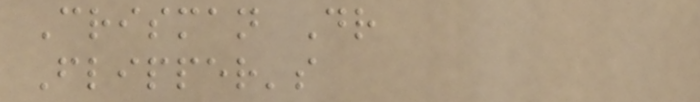Crisman Dr
Flipper's
